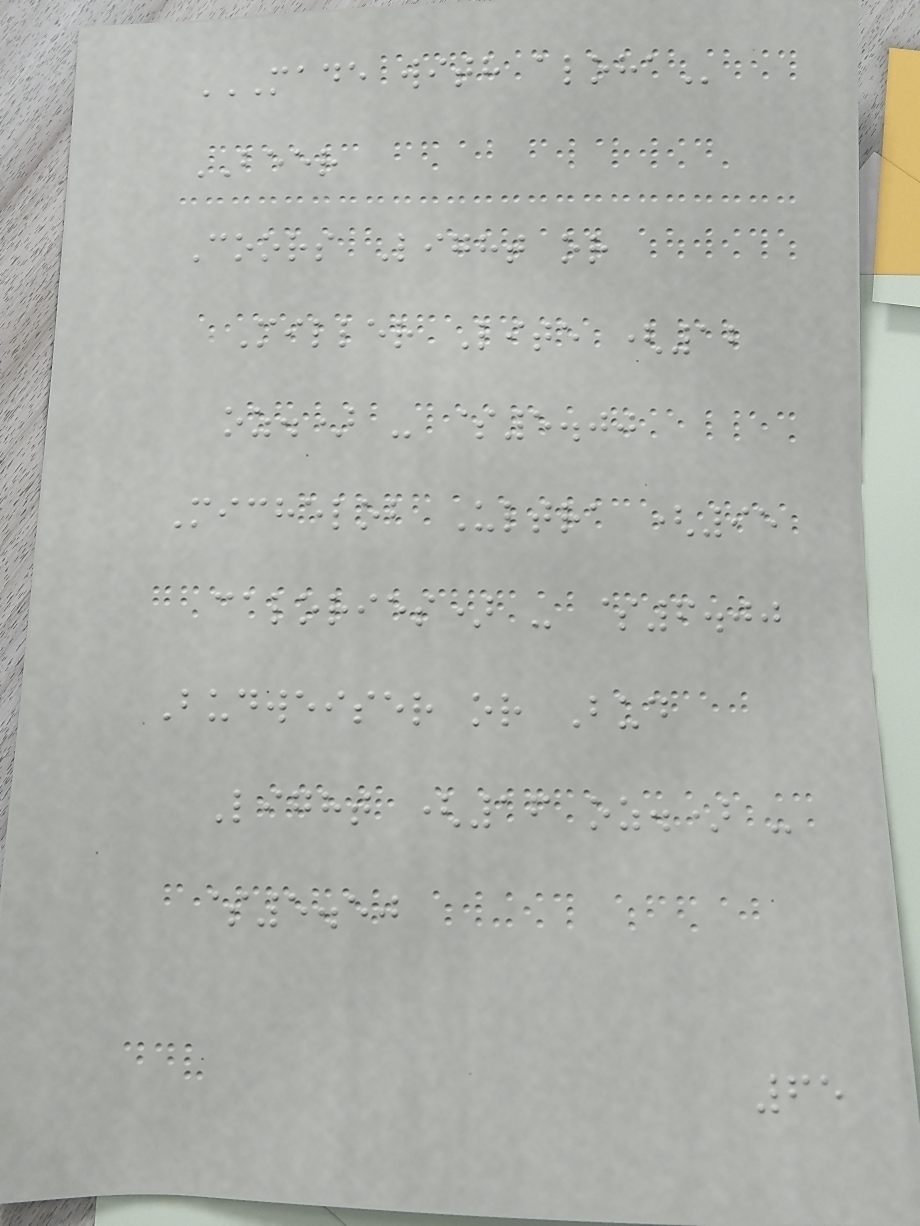MADE WITH ALOHA
BEER
Coors Light or
Miller Lite (12
oz.) - $5.00
Michelob Ultra (95
calories) - $6.00
Budweiser or Bud
Light (16 oz.) -
$5.50
65
